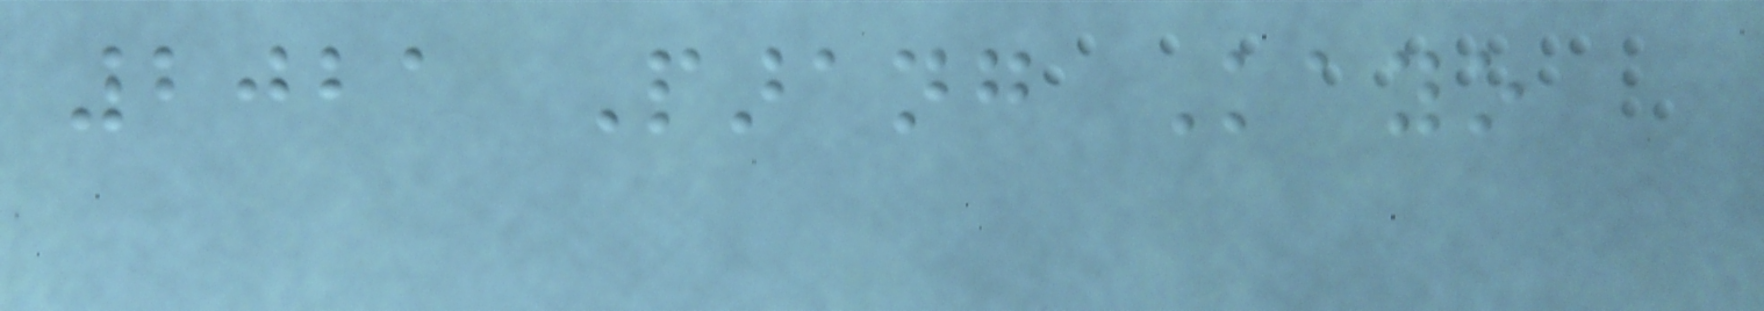2021 Parang Kayo
